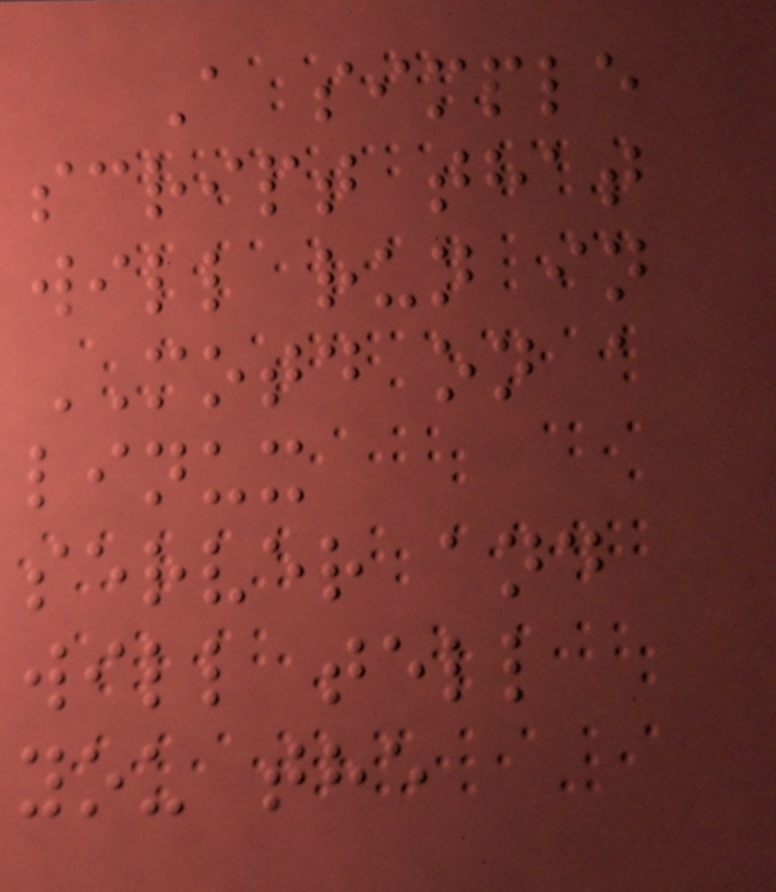A simple
script that
will run in
MOTD on a
linux
server and
will tell
you the
